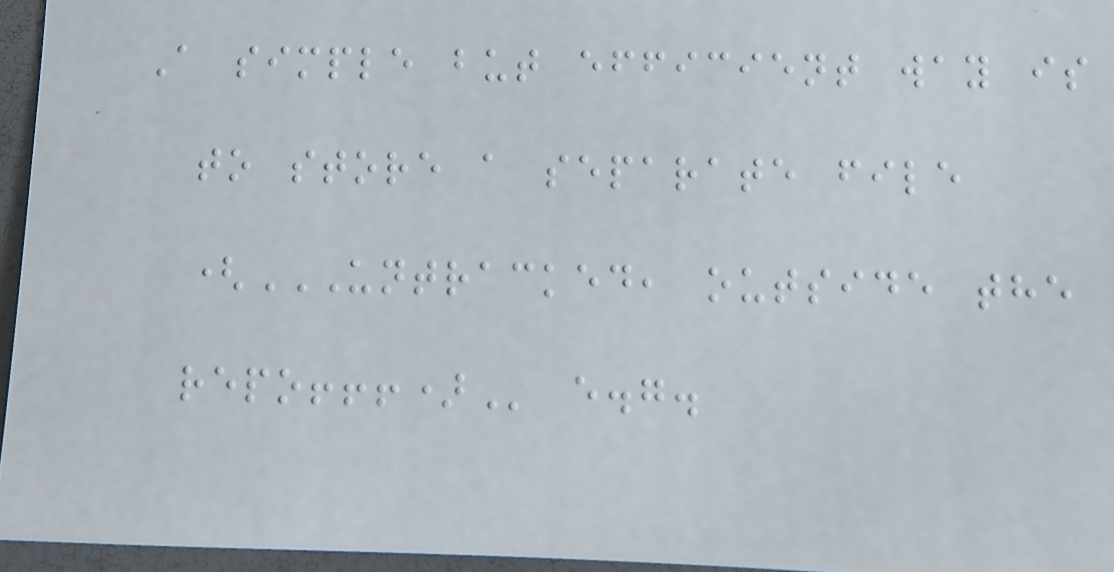A simple but efficient way is
to store a separate file
(UNTRACKED, OUTSIDE THE
REPO!!!) e.g.
